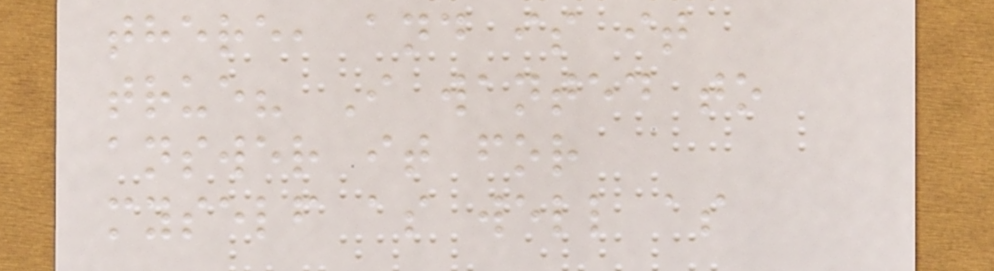there, and is it
true? I wanted to
answer it for
myself as well as
